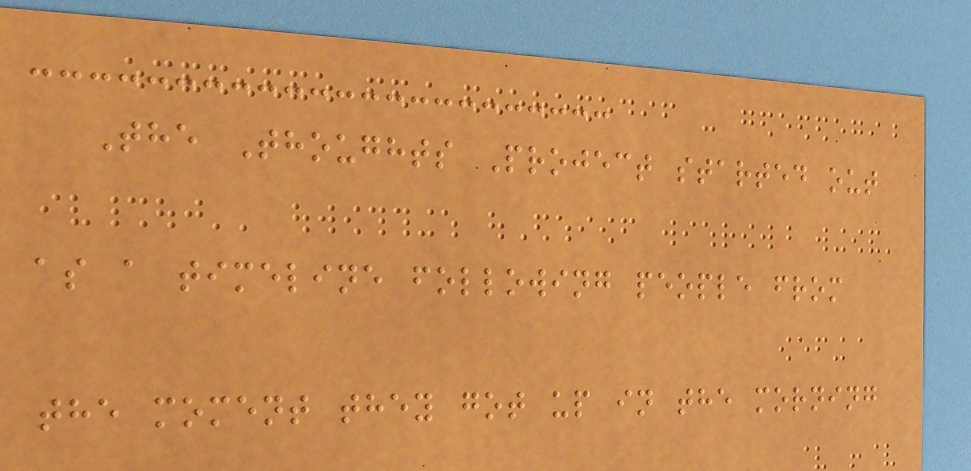The Thoughts Project started out
as a timeline following people from
the moment they got up in the morning
